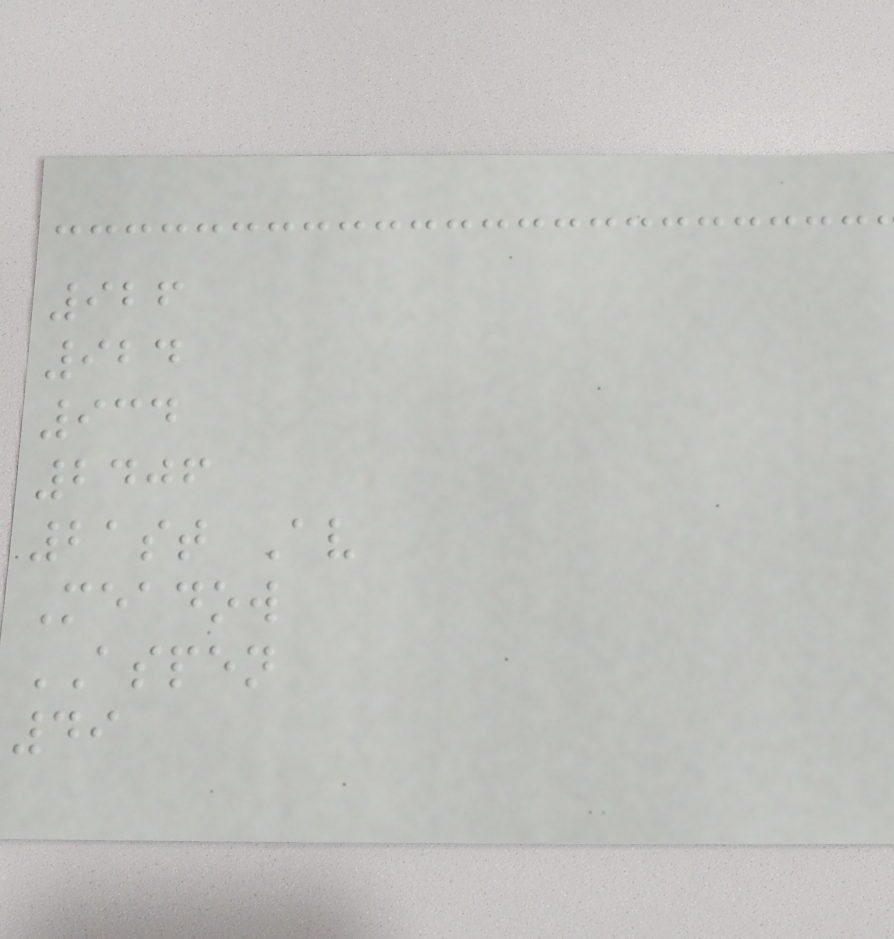926
924
934
2406
21st Av
Meadow
ASPEN
49
